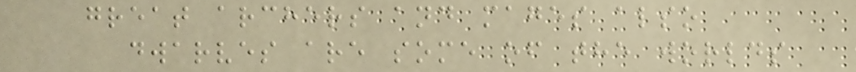great archers and mages also
dwarves are some of the worlds
